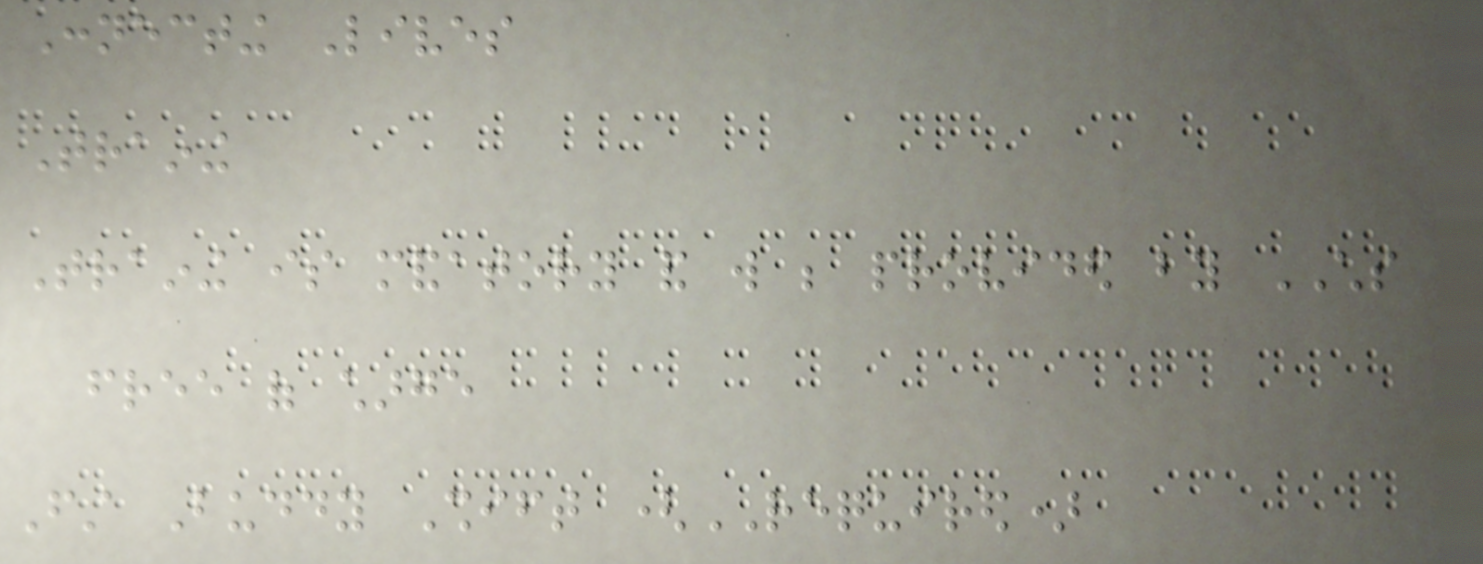Connecting Lives
Training
Training is mandatory and will be provided by CHS
free of charge
First Buddy Shift (REQUIRED)
